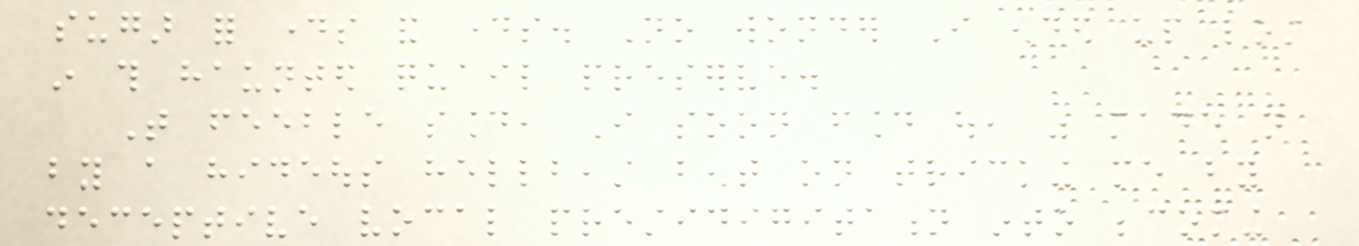sugar for days and days. No wonder I ended up lost
in this haunted quail preserve.
That feeble sound, I soon found out, was made not
by a hideous hellbeast bent on tricking me by
deceptive vocal prestidigitation into becoming
